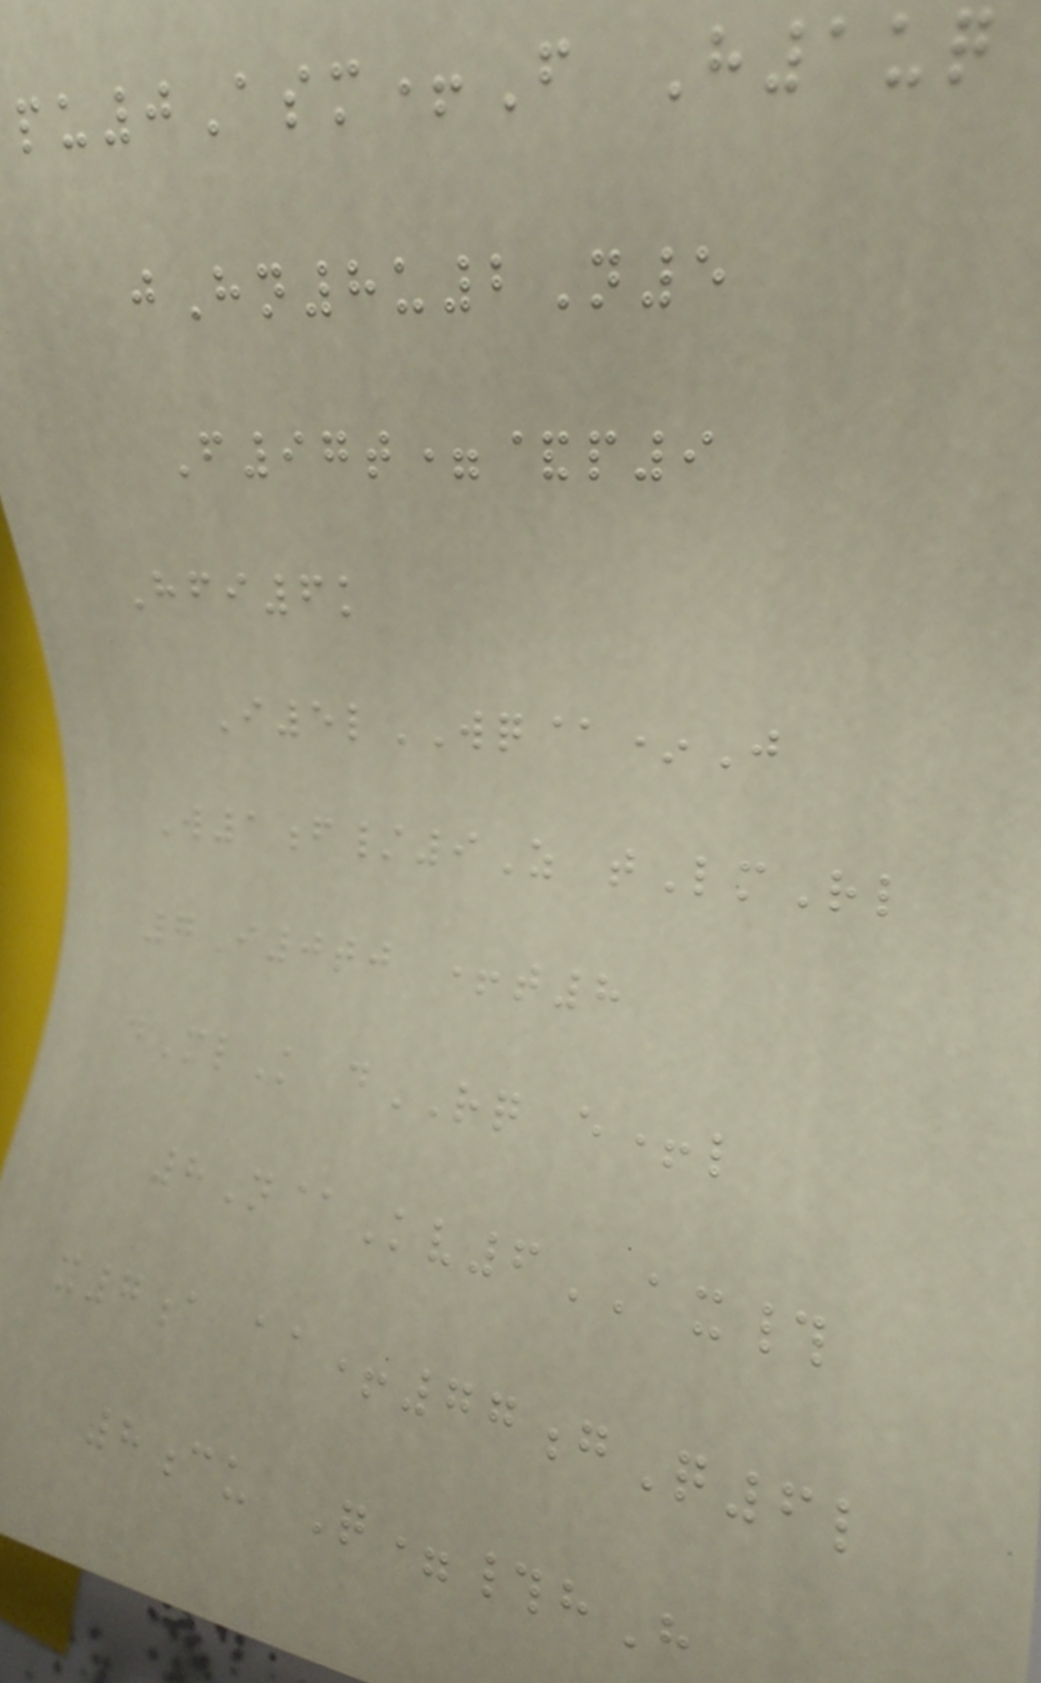pu0Asm+F H1uq
jHn8u2N5
F97t=&p9
Hfi6k
I5lWQ@*J
W1f/9Z tLmRl
7I0tj +t8
dMlK dRQ e+l
8N@Kv6AX#
x7a aa+77gQ6l
8cu Q=#hH
